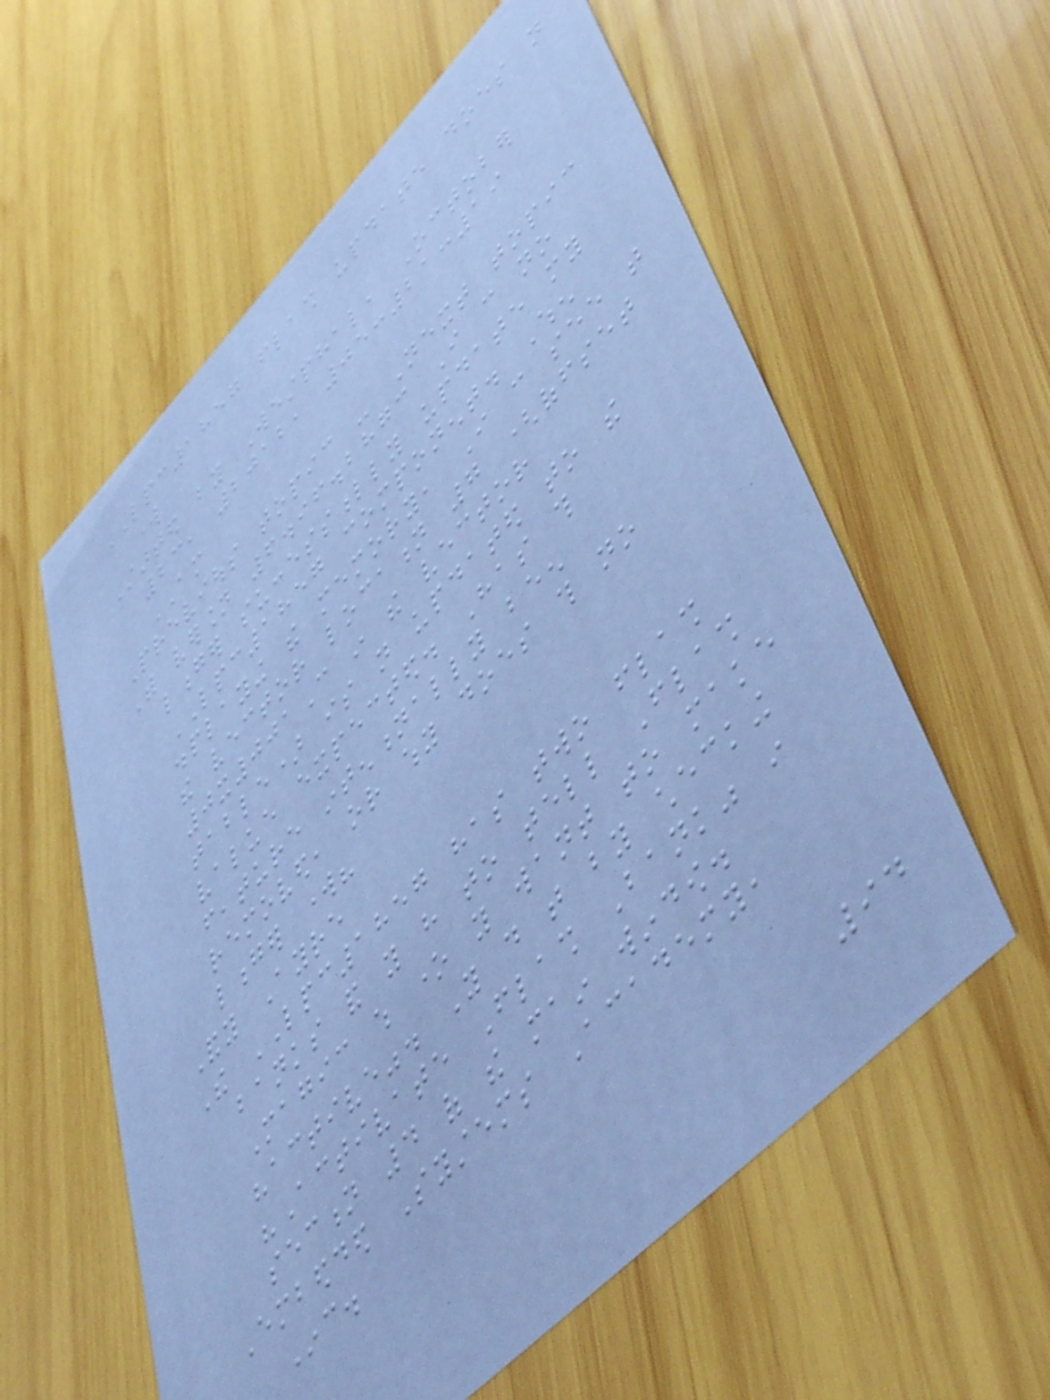LPC1857 flash update does not
work
Started by Westphal, October
23, 2012, 05:21:19
AM
Previous topic - Next topic
With version 6.96.2873 I can no
longer successfully update my
LPC1857 component. When
displaying the memory, I can see that
the vector location 7 (offset
0x001C in the vector
table) is not updated to the
value expected. Has this
feature intentionally been
removed, or why does this no
longer work?
Andy Ayre
The LPC1857 has two flash
banks and you have to tell Flash
Magic which one you want to make
"active". You do that by checking
"Activate Flash Bank" in
section 4 of the main window.
Embedded Systems Academy,
Inc.
94
